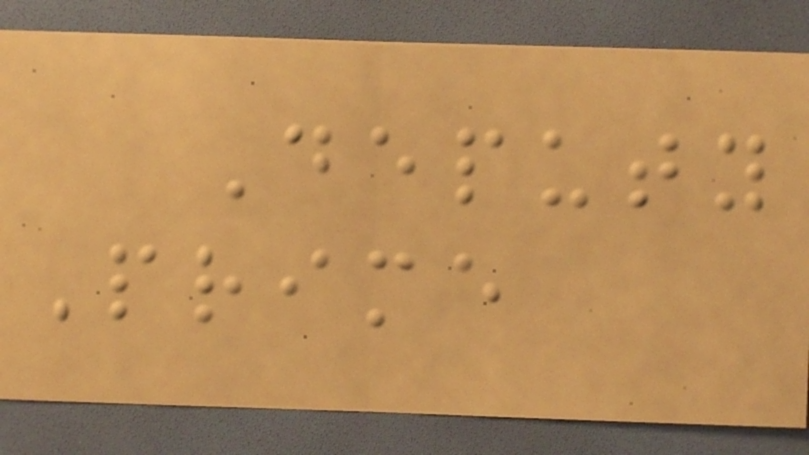Deputy
Prime
